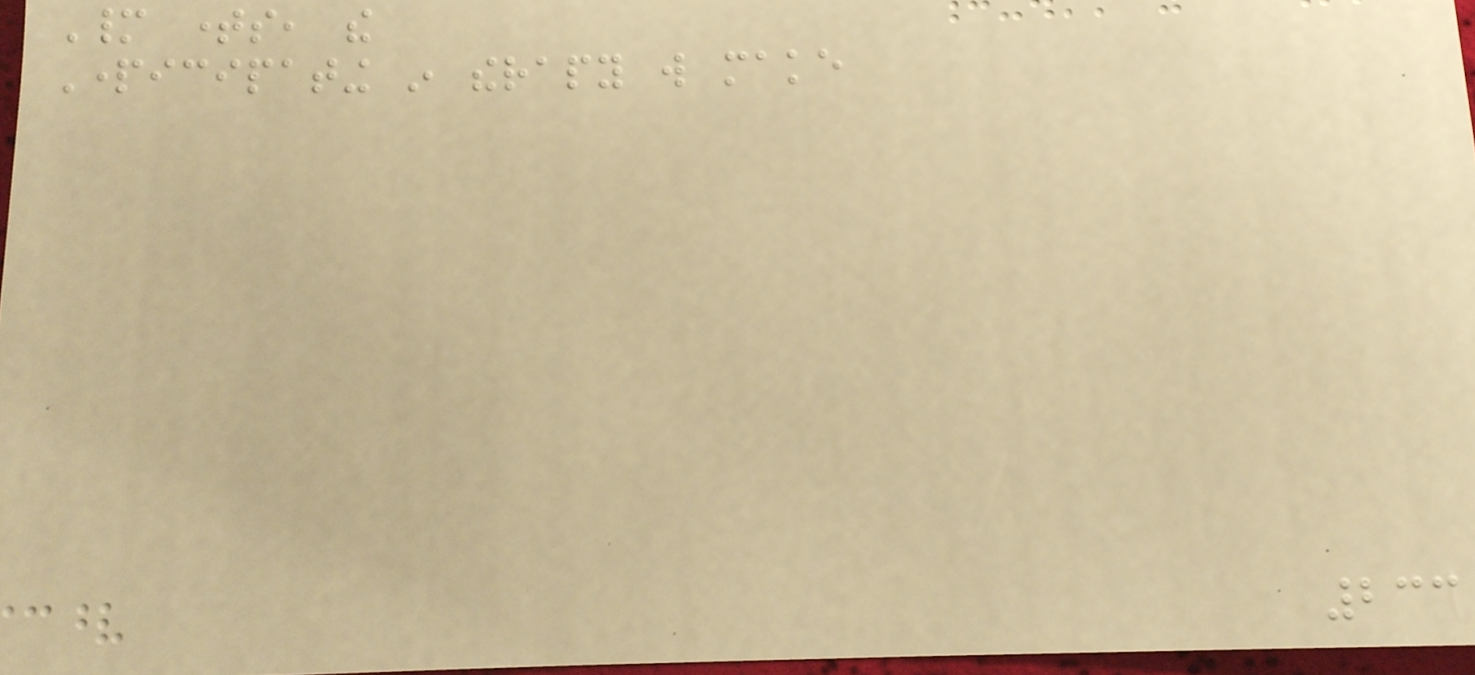Many times, the
Participating in therapy will make
233
